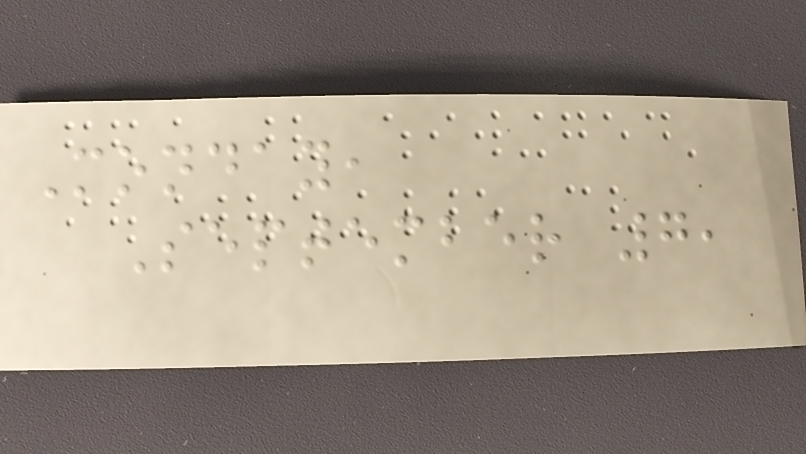Monday,
September 7,
